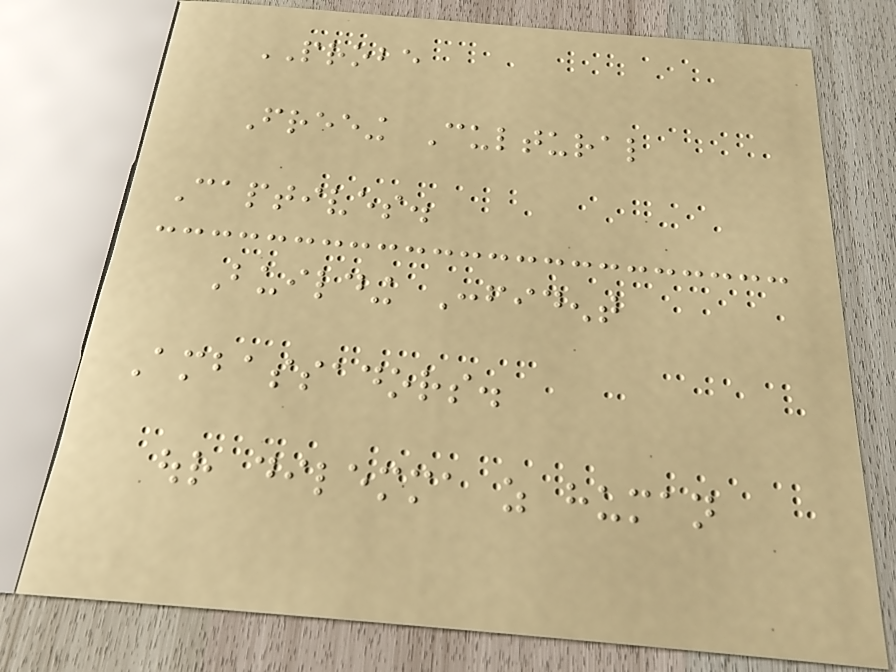PROBE
Freeing Cultural
Captives.
Building Confident
Ambassadors.
our dilemma as human
